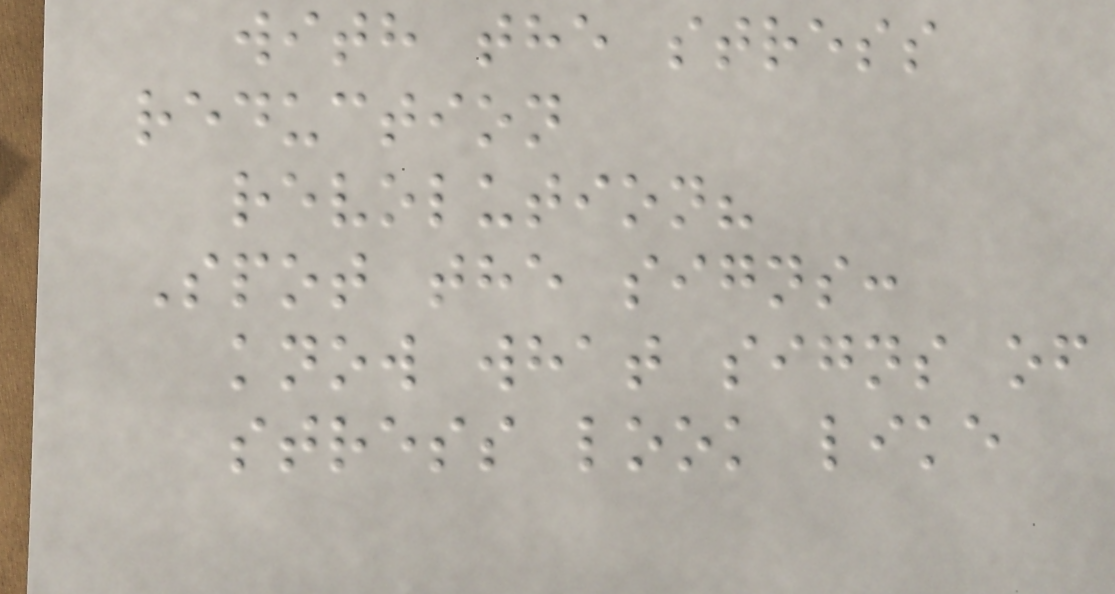with the stress
reduction
revolution?
Spot the signs:
know what signs of
stress look like
